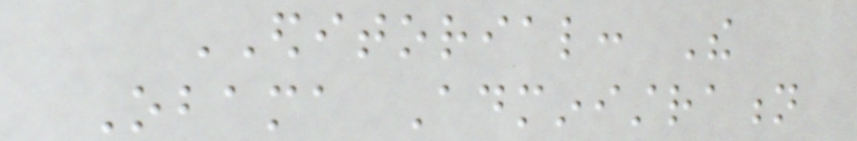EDITORIAL: The
Obama Administration
